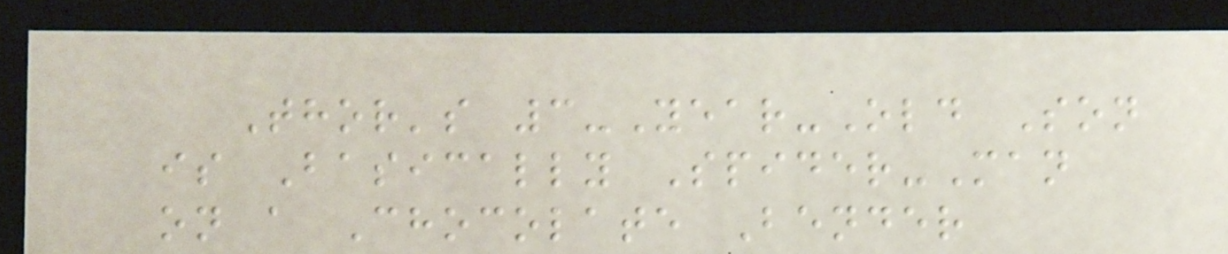Thor's 3-Year-Old Son
is Basically Spider-Man
on a Chocolate Bender
